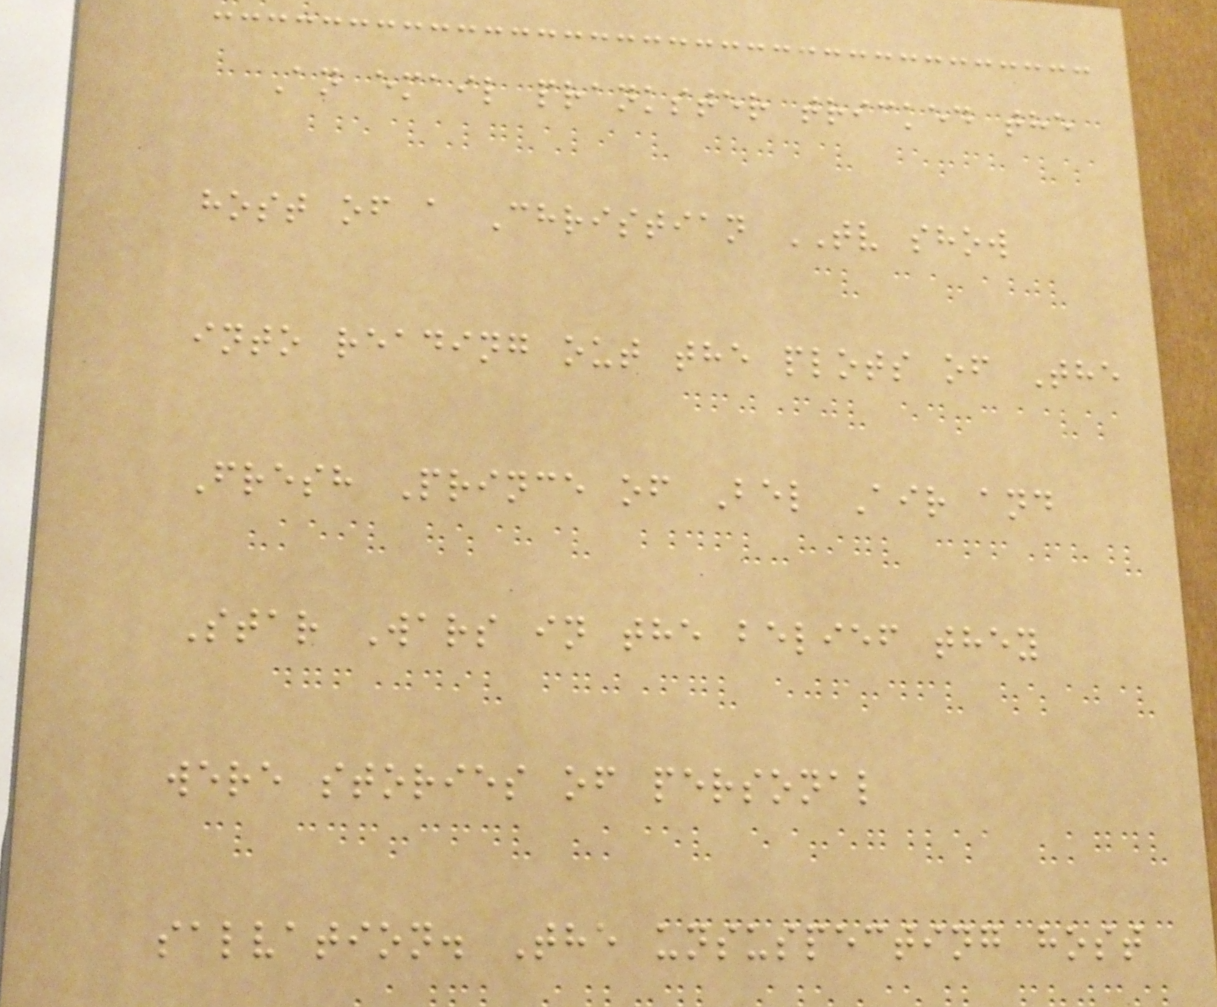An email prankster tricked the
host of a Christian TV show
into reading out the plots of The
Fresh Prince of Bel Air and
Star Wars in the belief they
were stories of personal
salvation. The unsuspecting host
